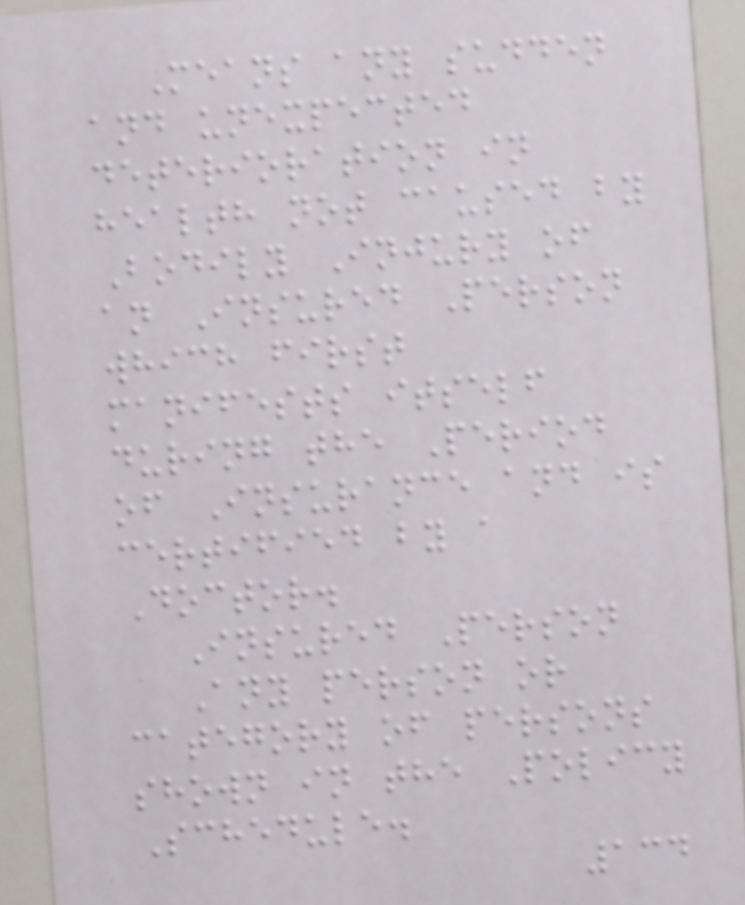Means any sudden
and unexpected
deterioration in
health not caused by
Bodily Injury of
an Insured Person
which first
manifests itself
during the Period
of Insurance and is
certified by a
Doctor.
Insured Person
Any person or
category of persons
shown in the Policy
Schedule.
134
